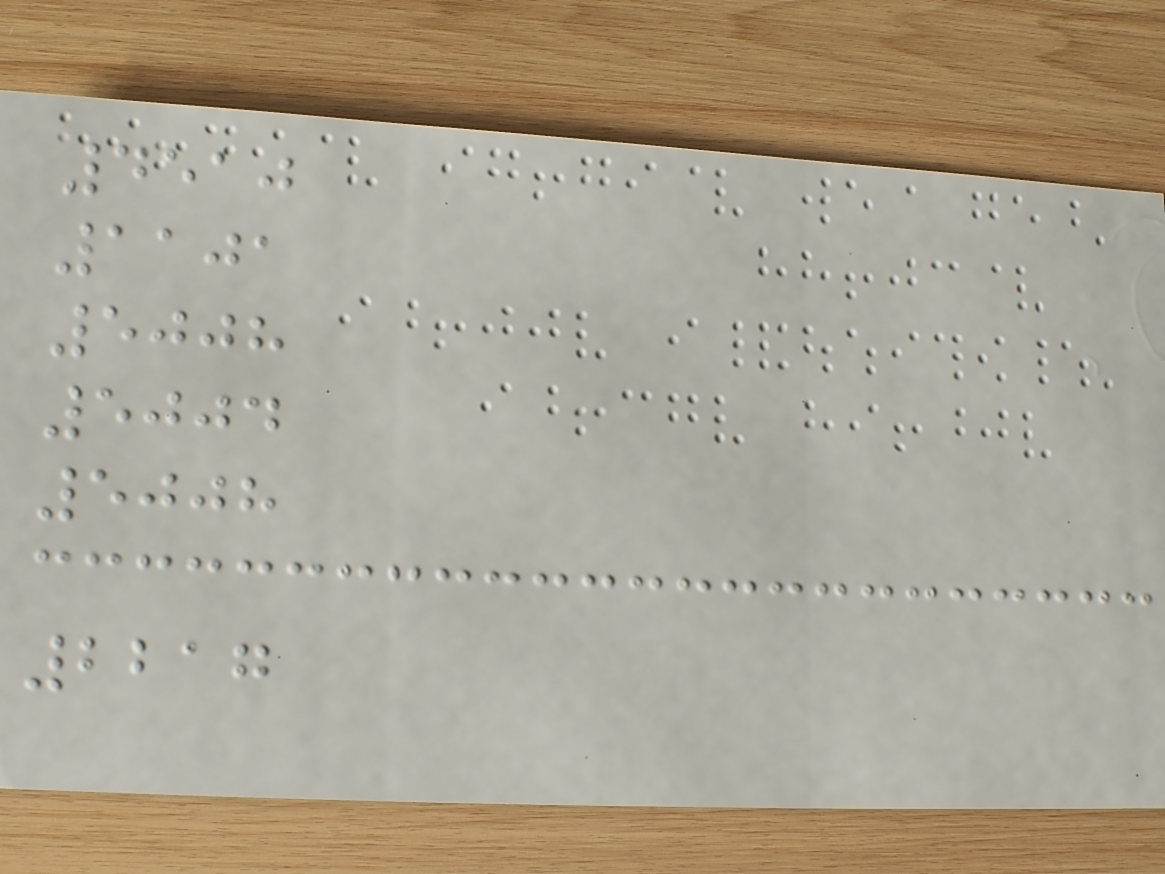4510
1101
5008
5004
5008
2217
